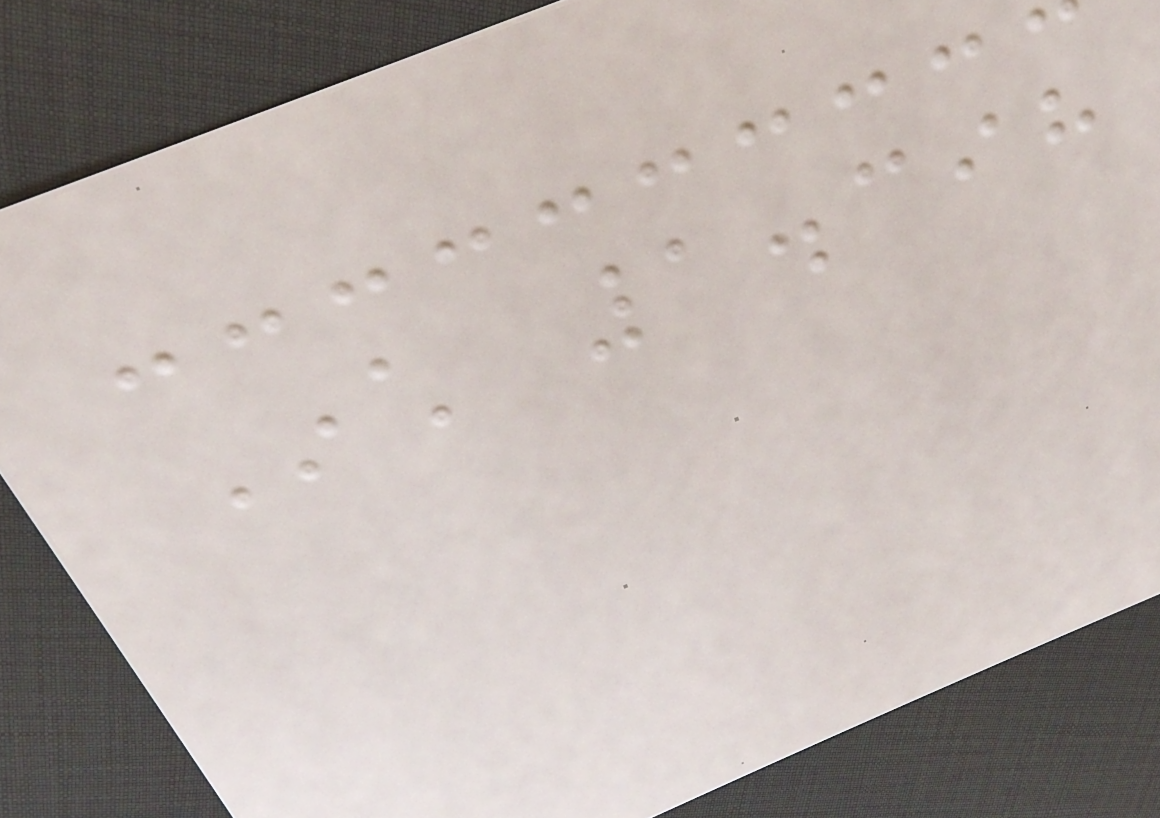Inch 1.398
